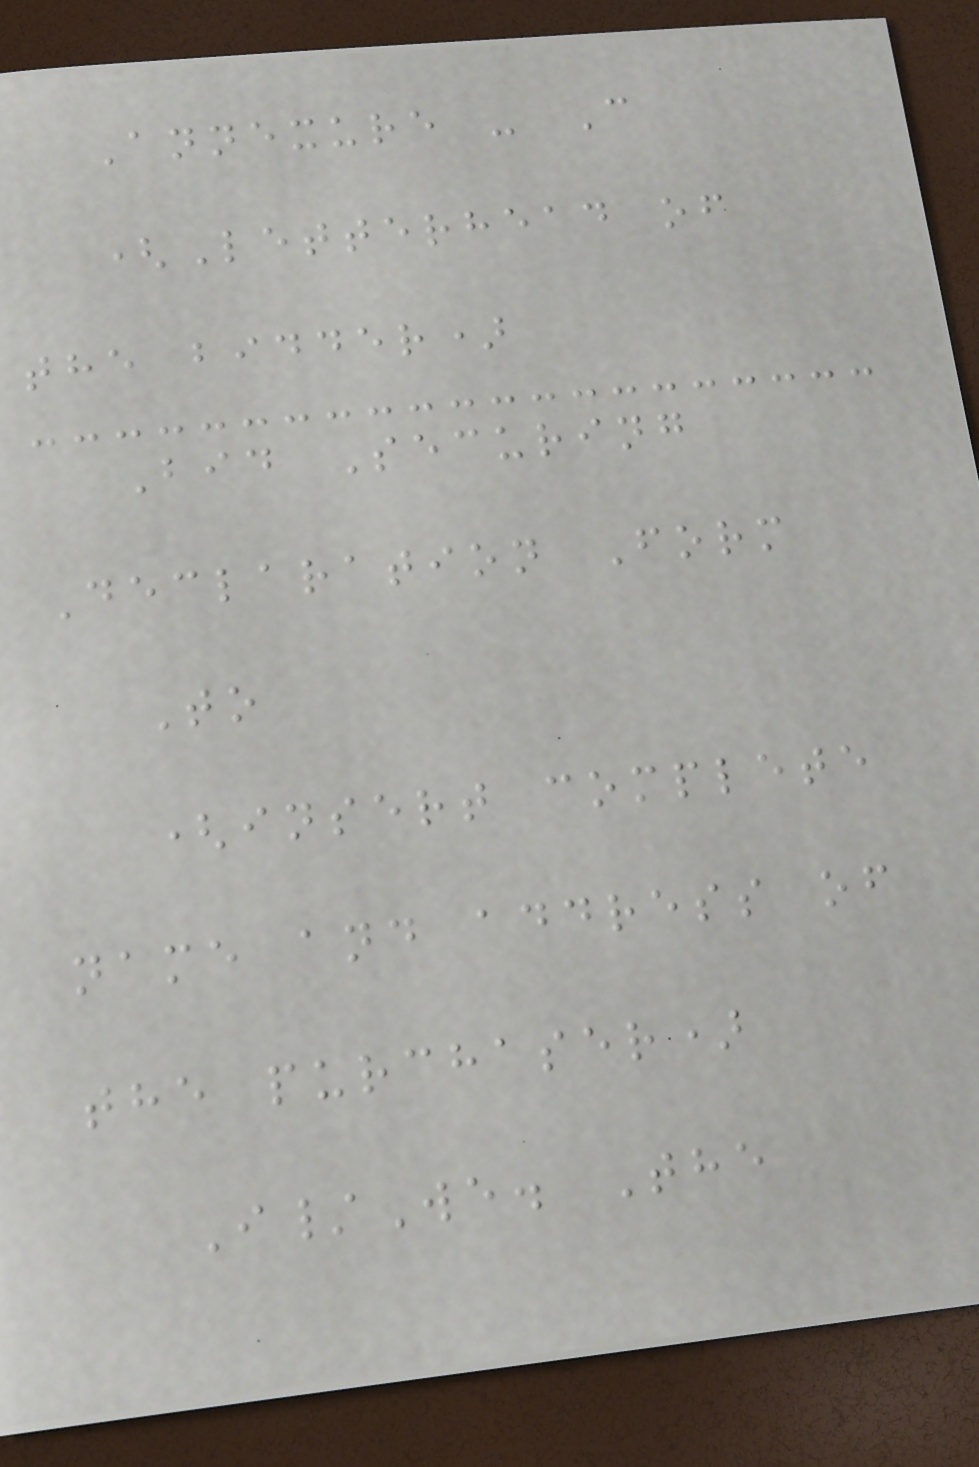Annexure - C
(Letterhead of
the bidder)
Bid Securing
Declaration Form
To
(insert complete
name and address of
the purchaser)
I/We. The
